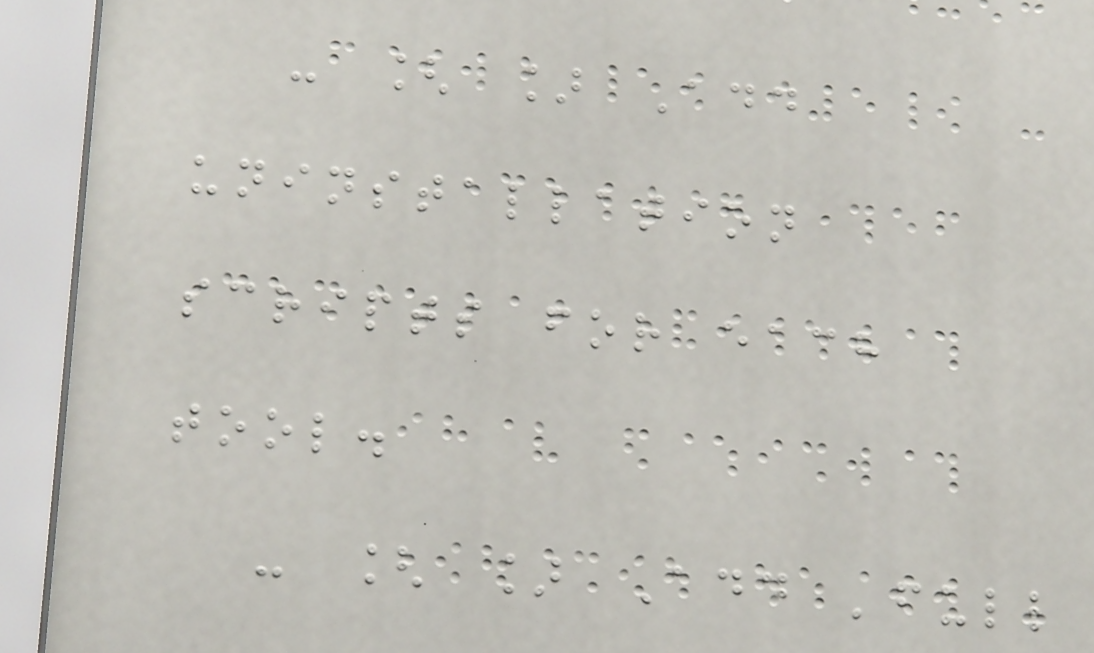- [ ] Add
uninstallation
scripts for each
tool.
- [ ] Add 'full
